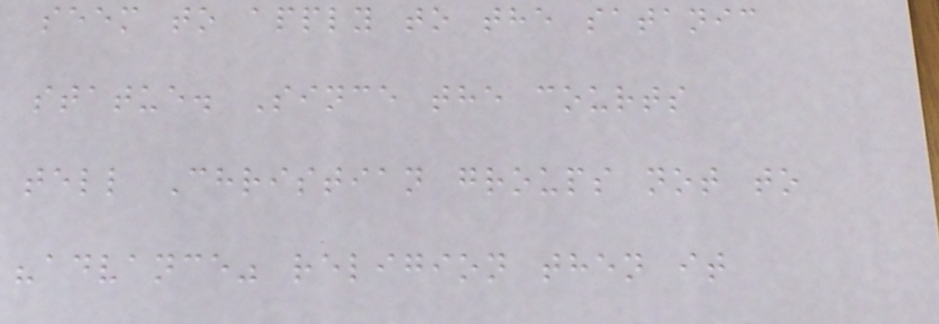seem to apply to the satanic
statue. Since the courts
tell Christian groups not to
"advance" religion then it
